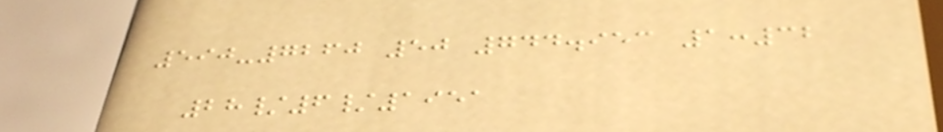590-7260 50 744.953 1:32
28/6/1951
